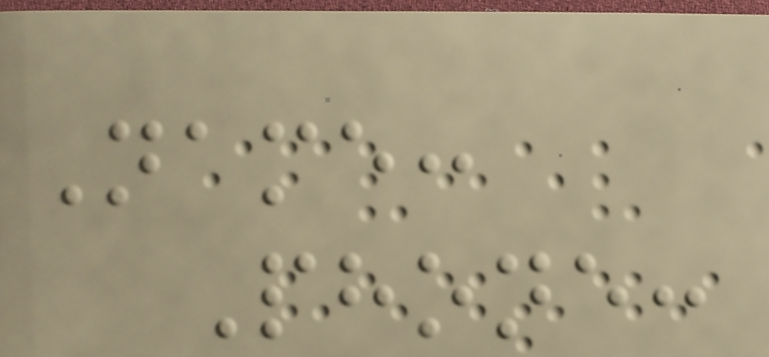Name:
Phone:
